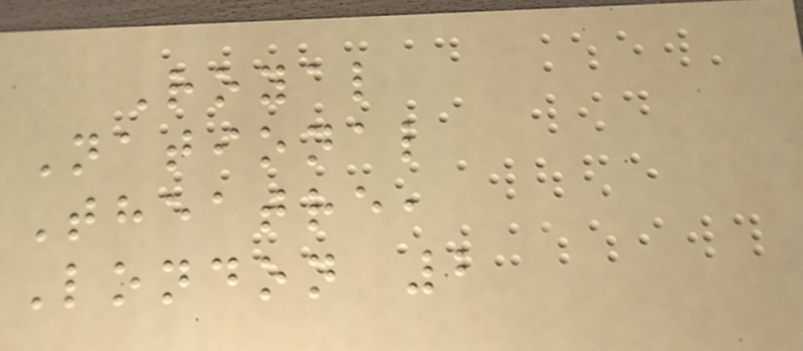Royal
National
Theatre,
London 2
